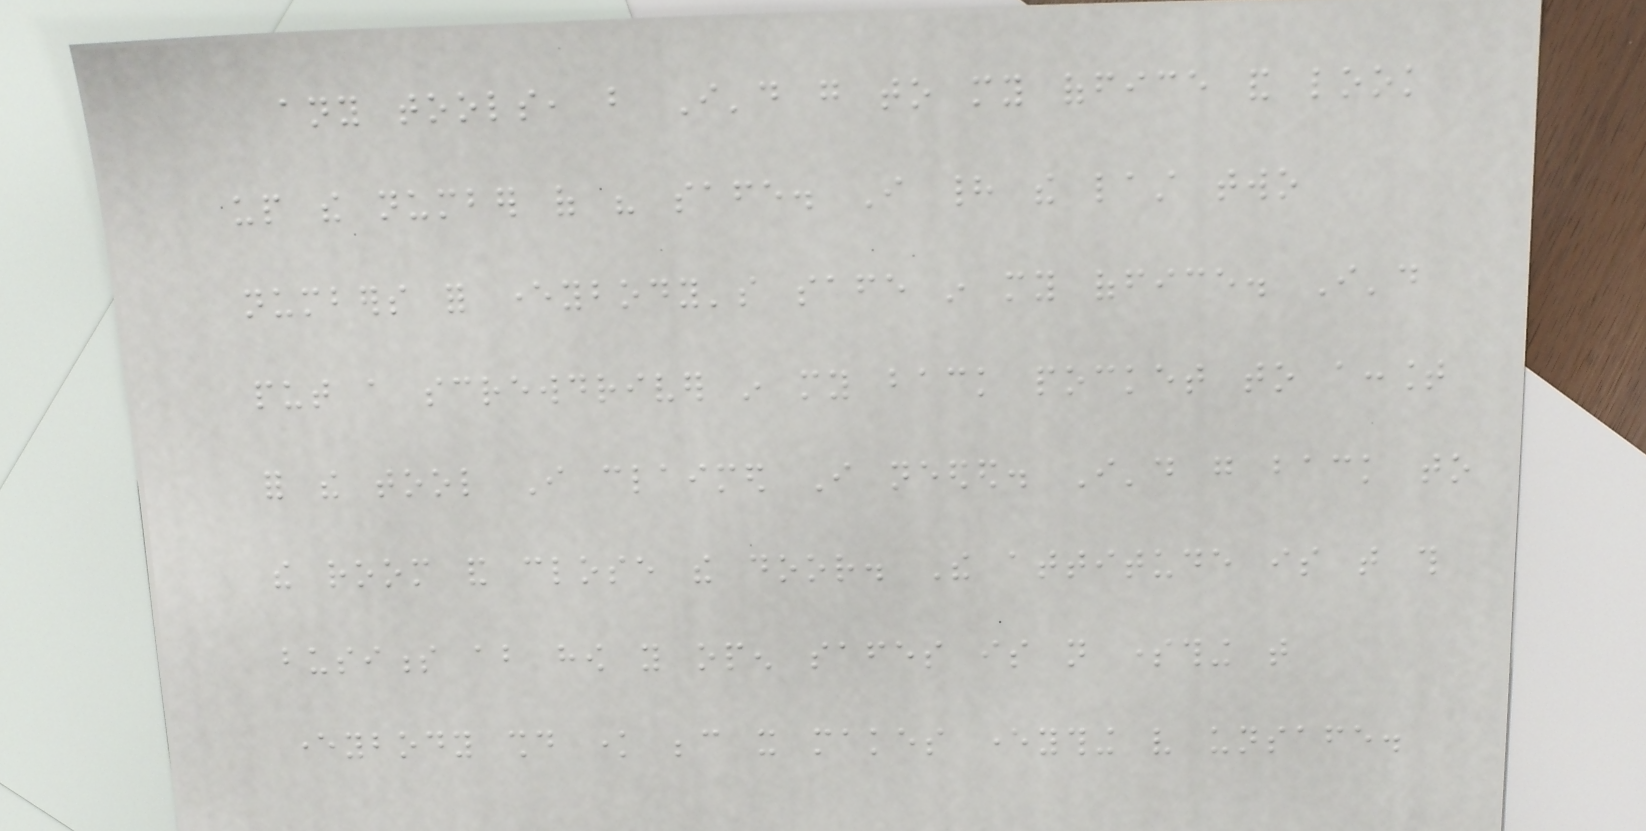any tools, but I'd go to my office and look
up the number of his safe. I had the last two
numbers for everybody's safe in my office. I'd
put a screwdriver in my back pocket to account
for the tool I claimed I needed. I'd go back to
the room and close the door. The attitude is that this
business about how you open safes is not something that
everybody should know because it makes everything very unsafe.
